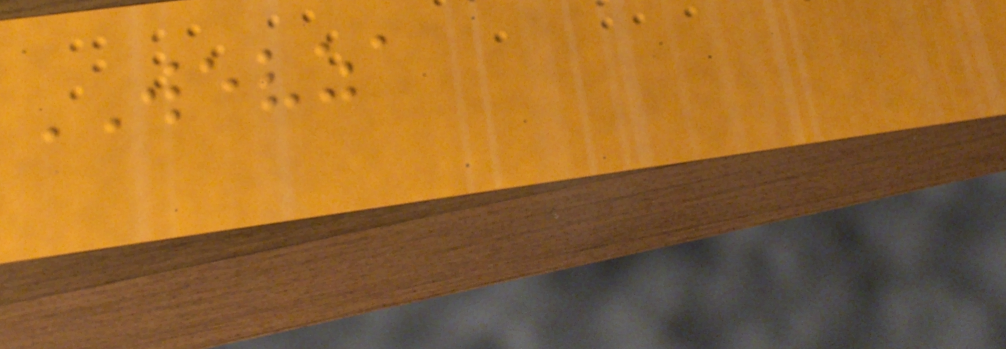WEVZA
